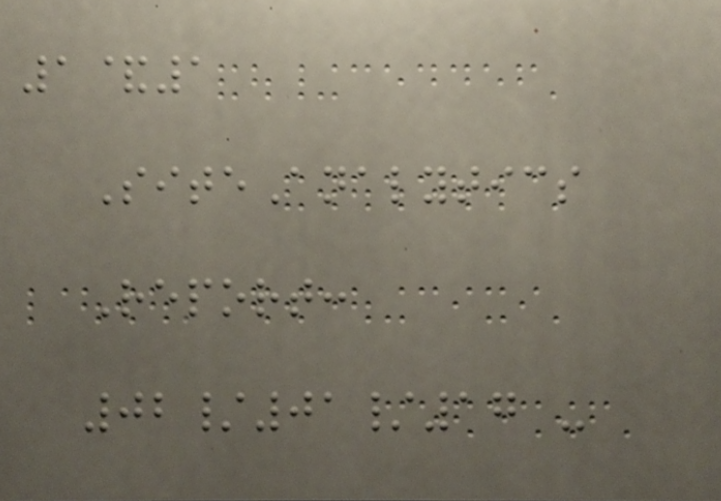1&1
SiteAnalytics
Report:
02/01/17 -
